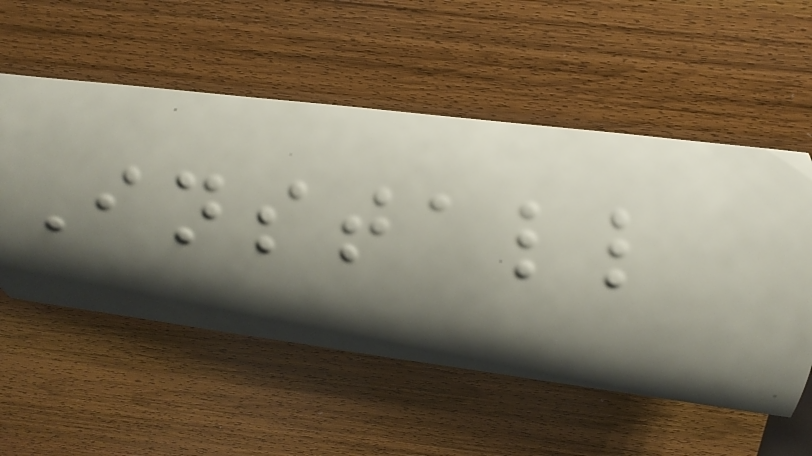Install
